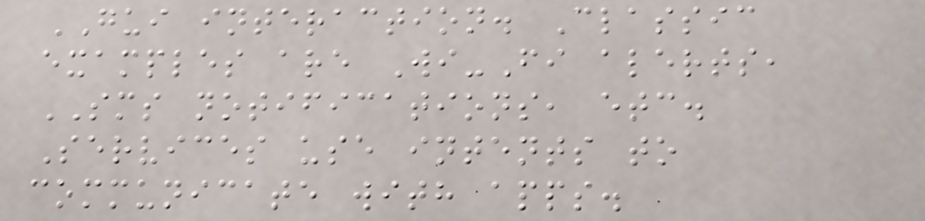GUI interaction. Classic
examples are Wi-Fi alerts,
SMS notifications, etc.
Services use intents to
communicate with apps.
